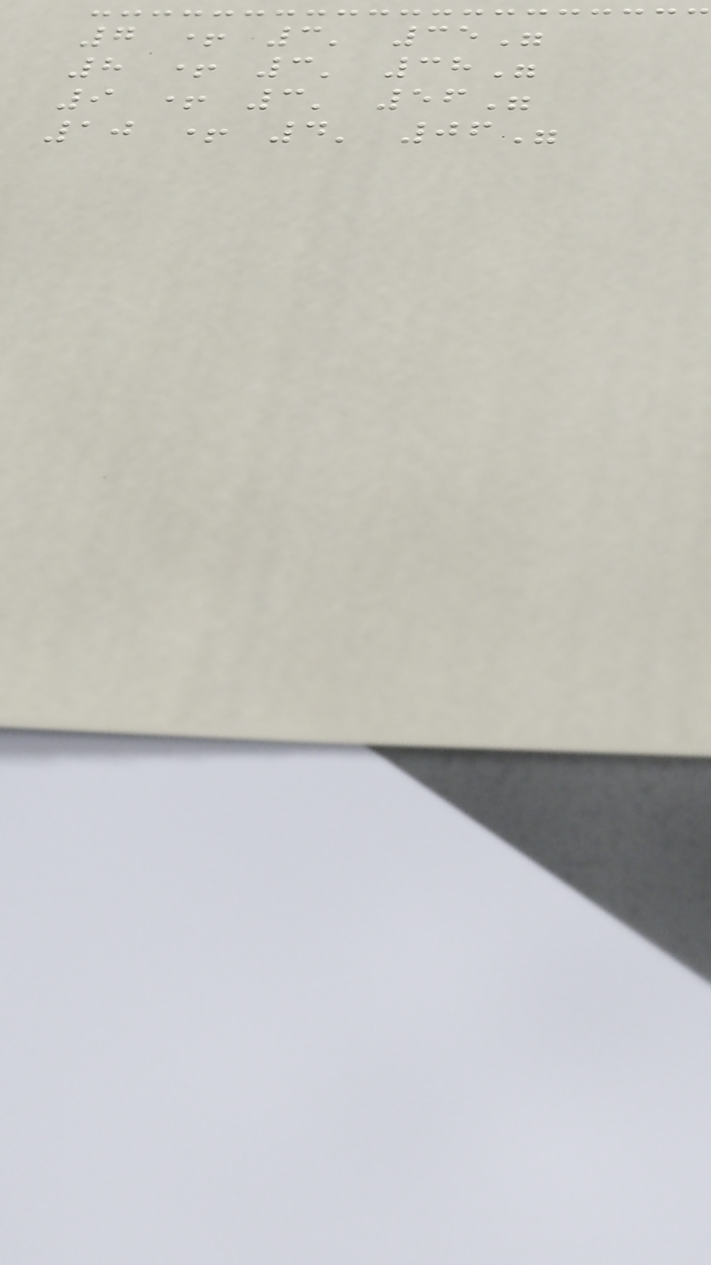7 + 3' 35"
8 + 3' 38"
9 + 3' 56"
10 + 4' 06"
